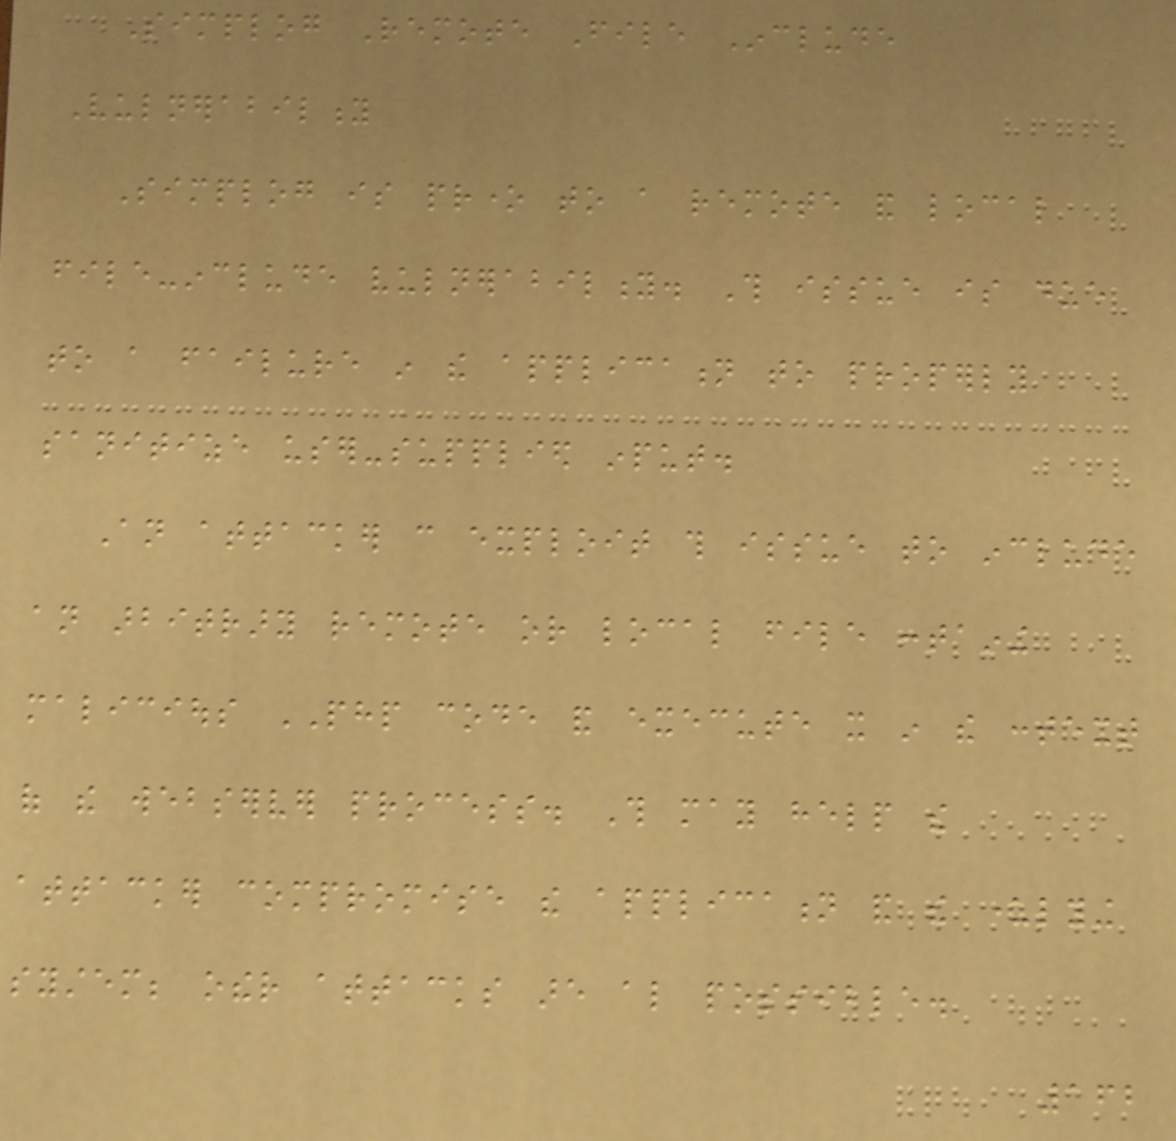Simplog Remote File Include
Vulnerability
Simplog is prone to a remote and local
file-include vulnerability. This issue is due
to a failure in the application to properly
sanitize user-supplied input.
An attacker can exploit this issue to include
an arbitrary remote or local file containing
malicious PHP code and execute it in the context
of the webserver process. This may help the
attacker compromise the application and the underlying
system; other attacks are also possible.
162
